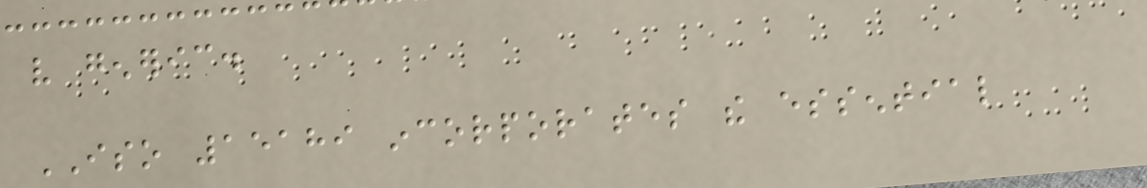very generic.
ISO 15189 incorporates the essential
